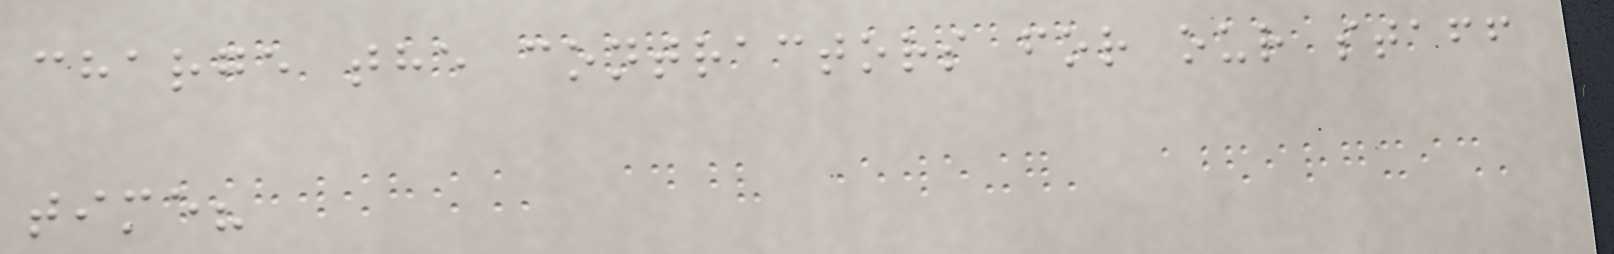charge the contractors for our staff
time?
